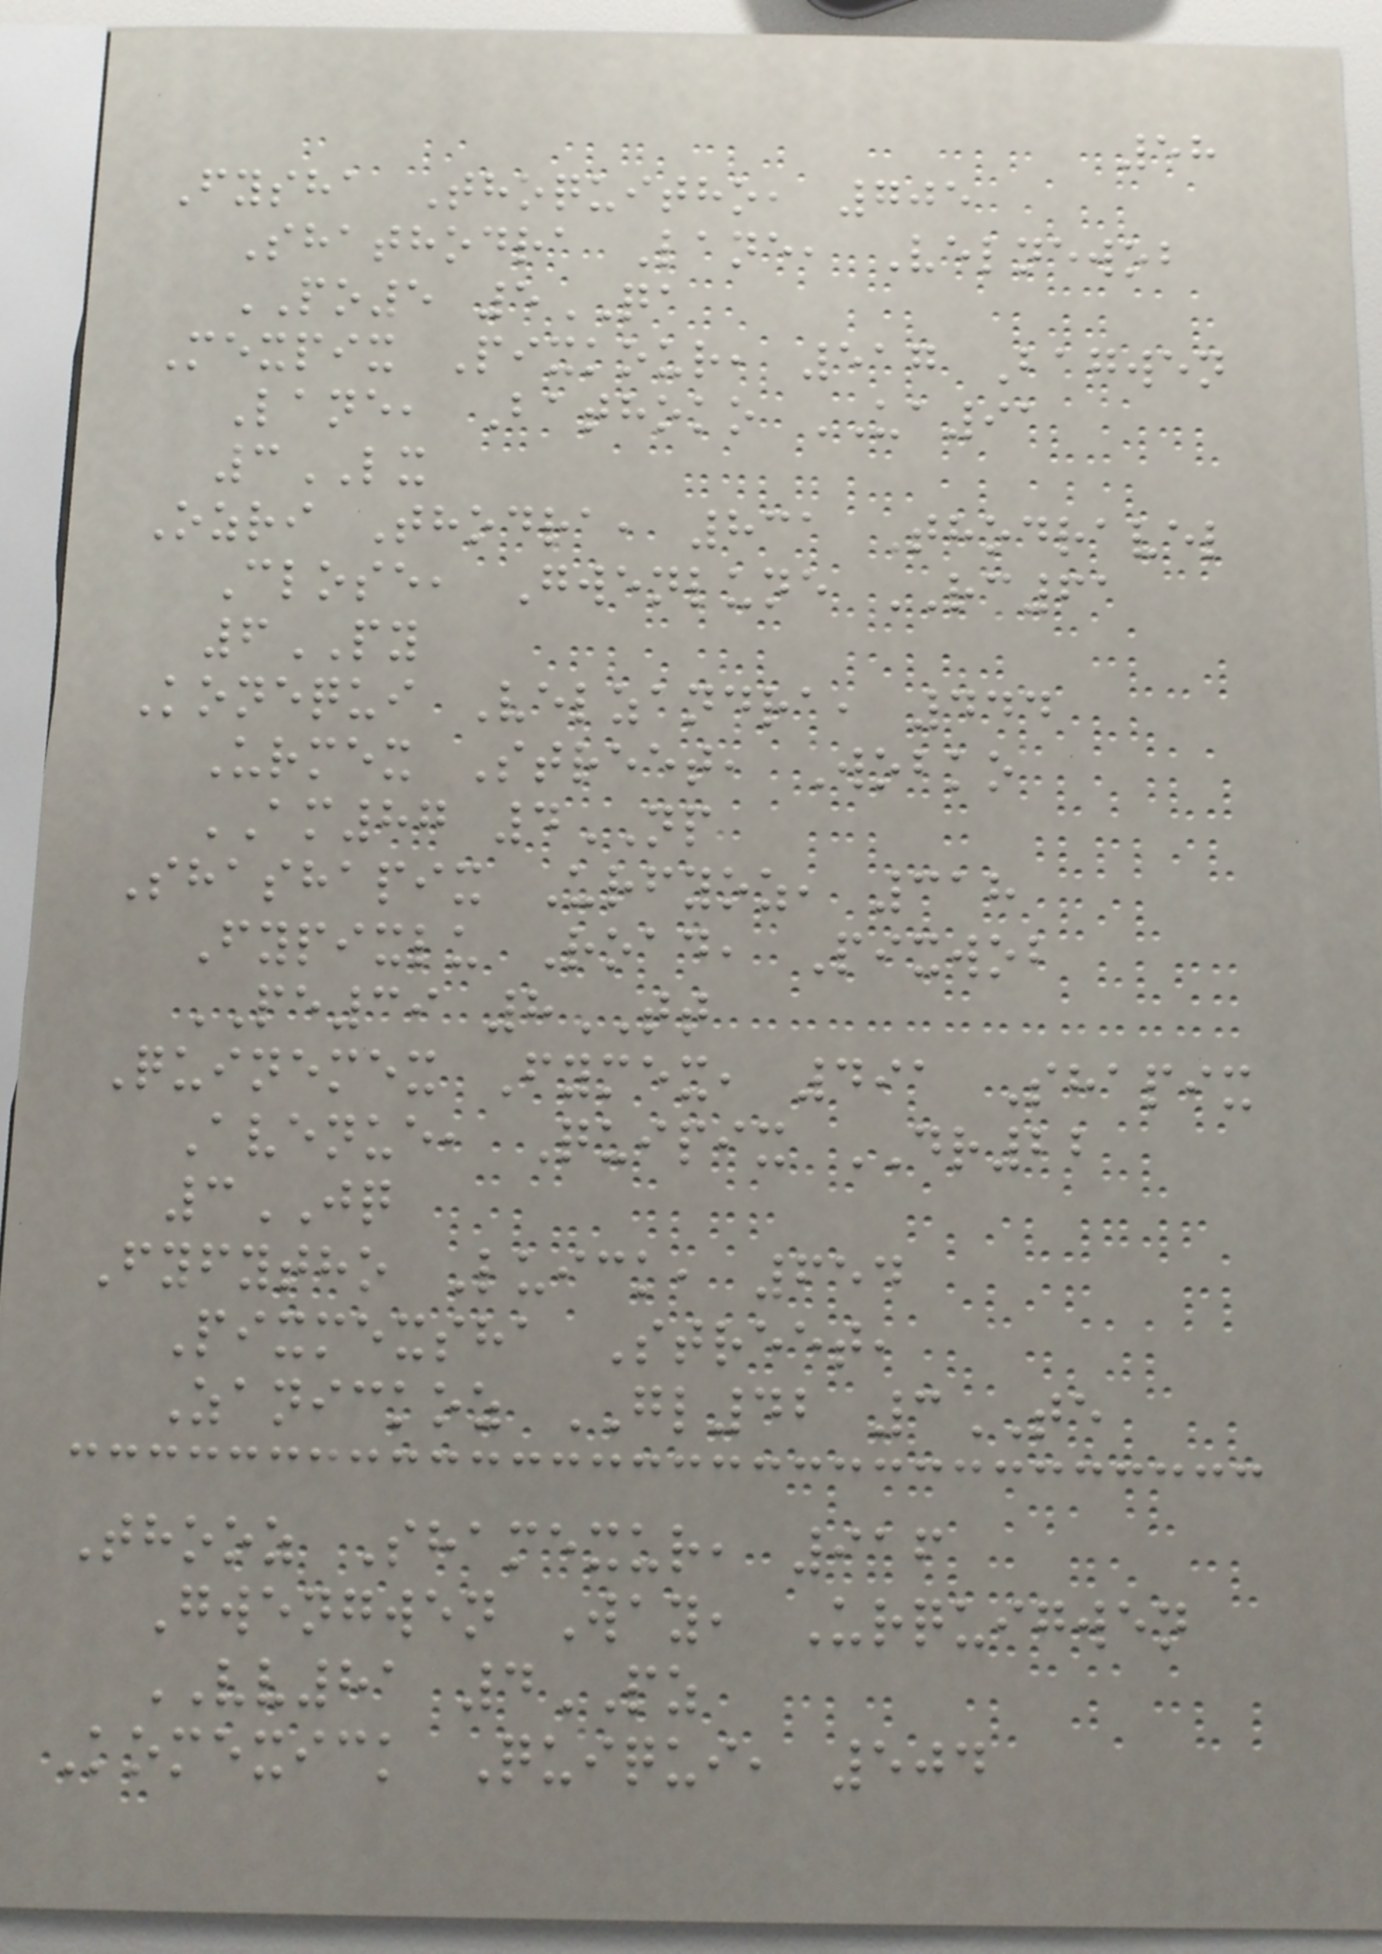58
Fysha Thoquitho, 705
Shathodra Lane, Velnewob
PO5 5QA
Mexpix Pixkour, 517 Bagwen
Lane, Bathoko UA91
3LX
Ozri Thodra, 831 Thodravel
Close, Gwenlune RC61
6PY
Konequi Velzandra, 444
Urmex Street, Wobko
AM87 4NP
Shashapix Urfyoz, 318
Fypixlu Road, Pixwob
PE39 8TT
Quinemex Fymex, 491 Shapix
Avenue, Quipix DR22
3JQ
Fyfytho Luick, 654
Pixmexsha Street,
Zanickoz GL42 3TE
Thooz Shamexur, 916
Gwengwen Way, Urquigwen
VV81 4PZ
Komexick Quiqui, 504
